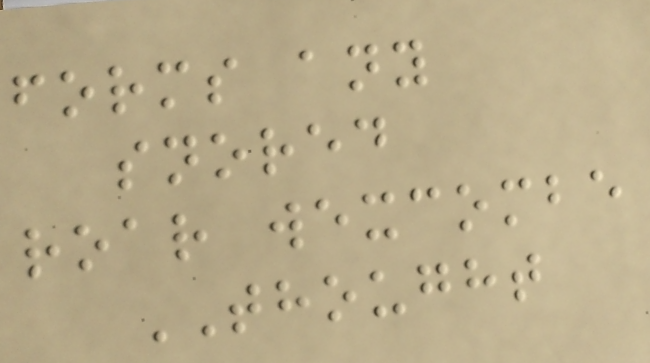forms any
snored
roar wexcombe
THOUGHT
